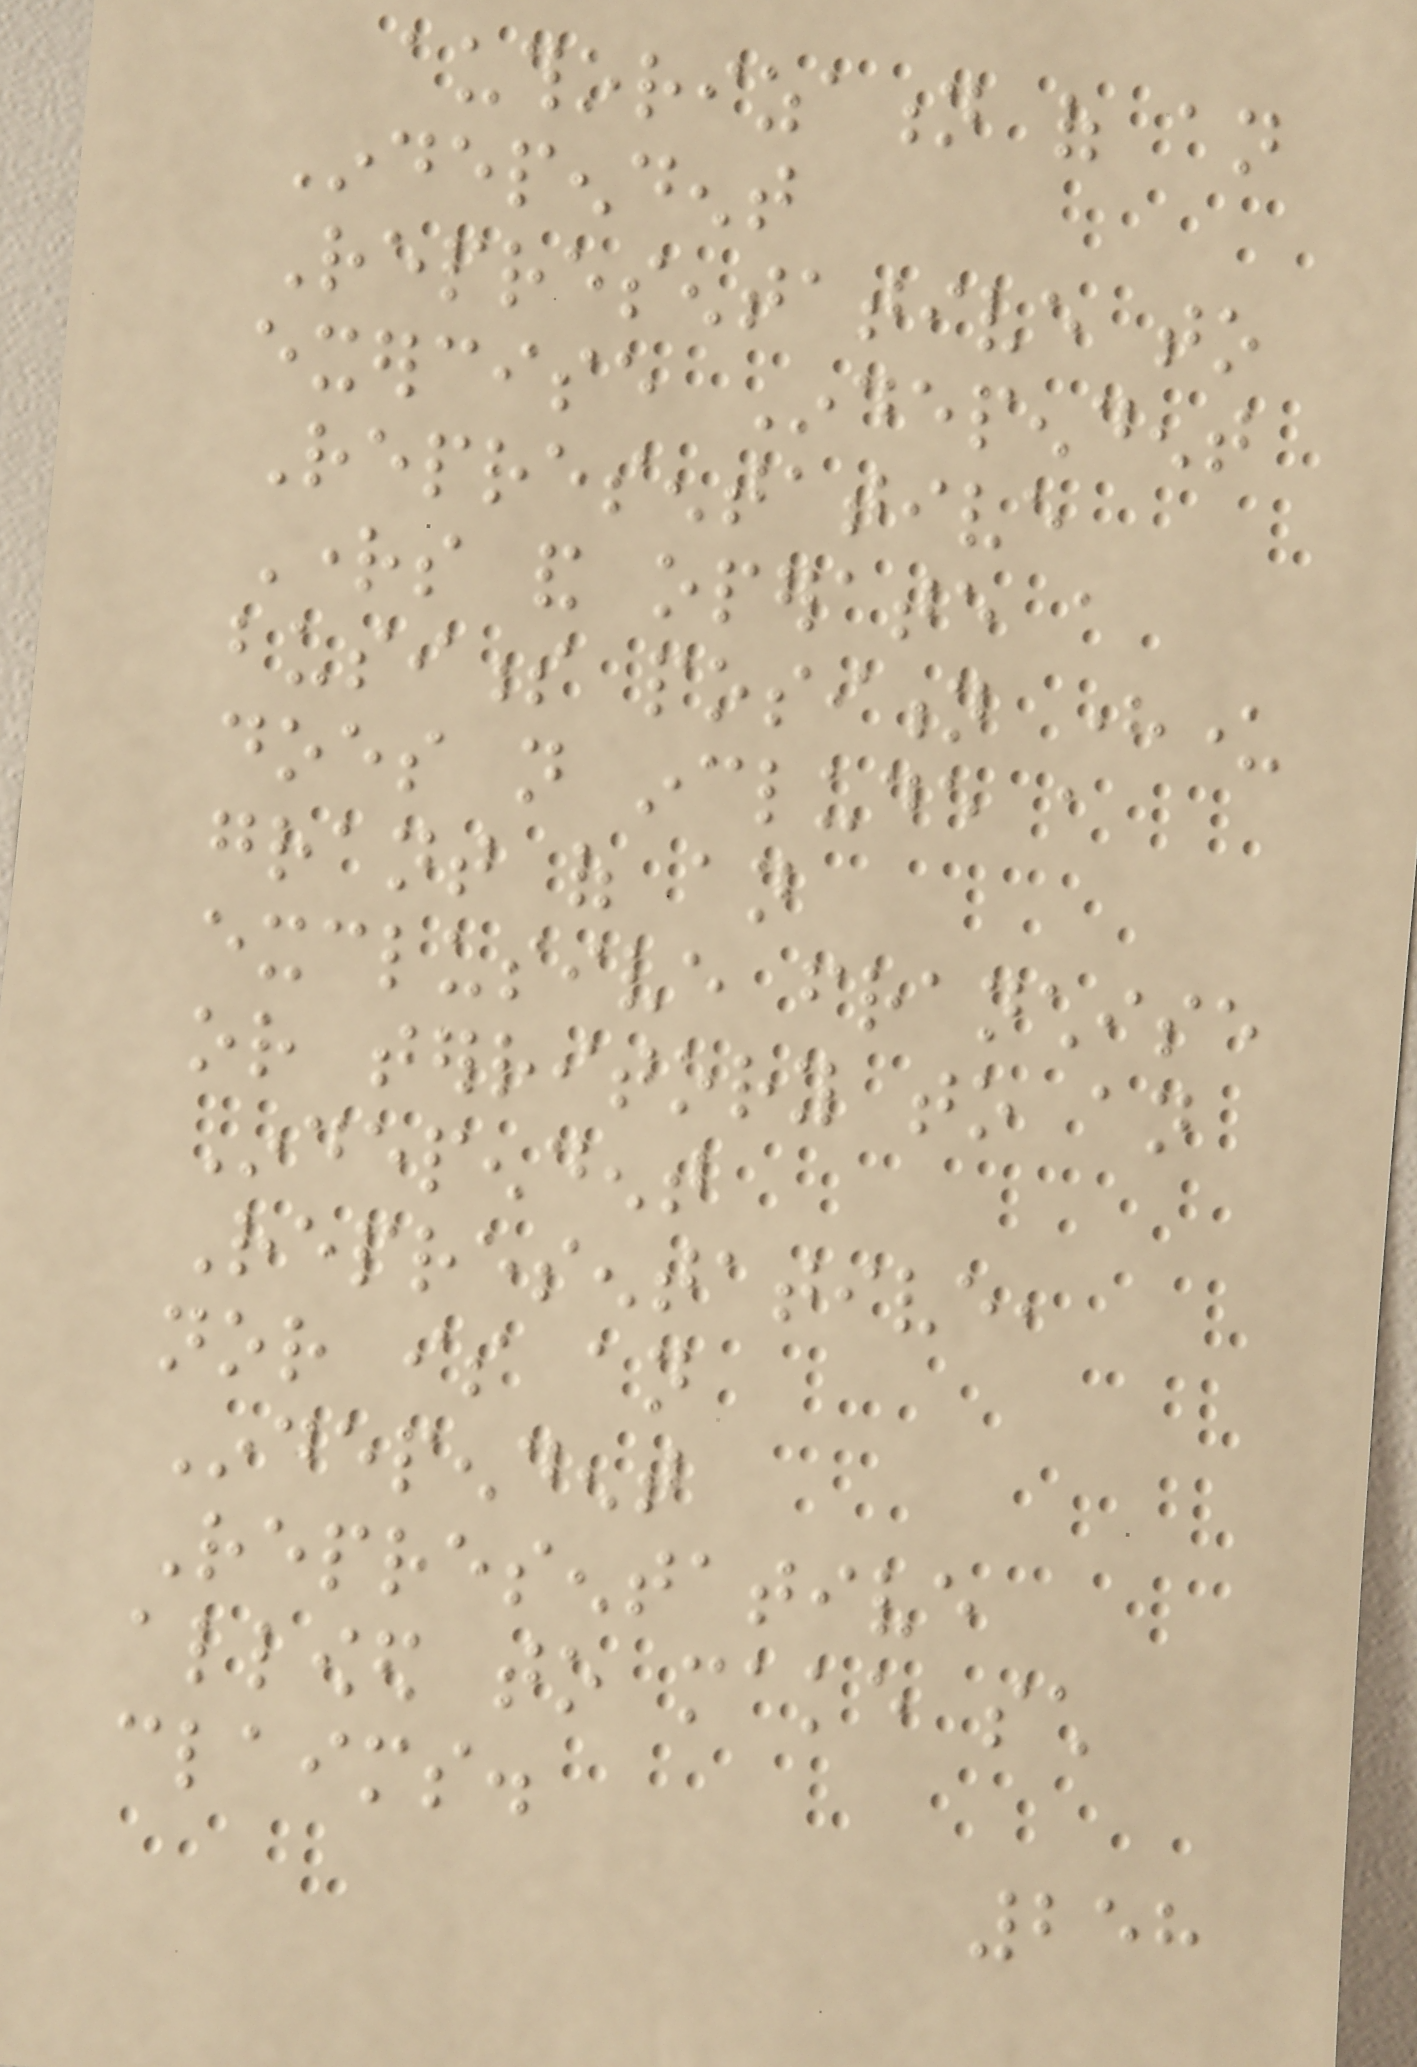authorization of an
Independent
Representative to
exercise Independent
Representative
Rights and operate a
business position hereunder
does not include a
grant of an
exclusive franchise
or territory to an
Independent
Representative,
nor is an
Independent
Representative
allowed to make such
claims.
258
